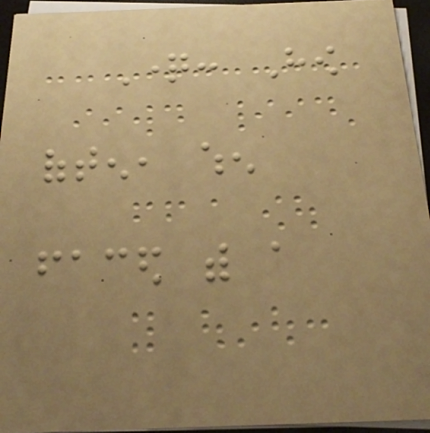Question: How
often, when
faced with a
